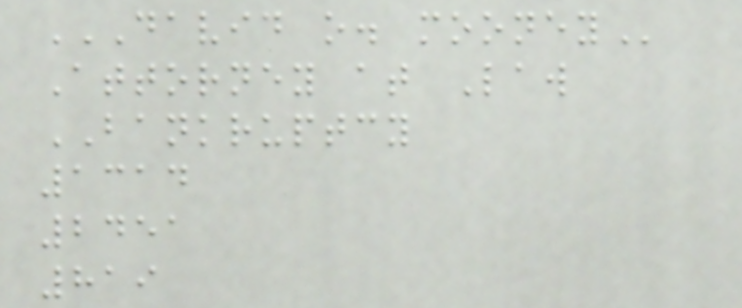DAVID O. MOONEY
Attorney at Law
BANKRUPTCY
1314
2451
819
